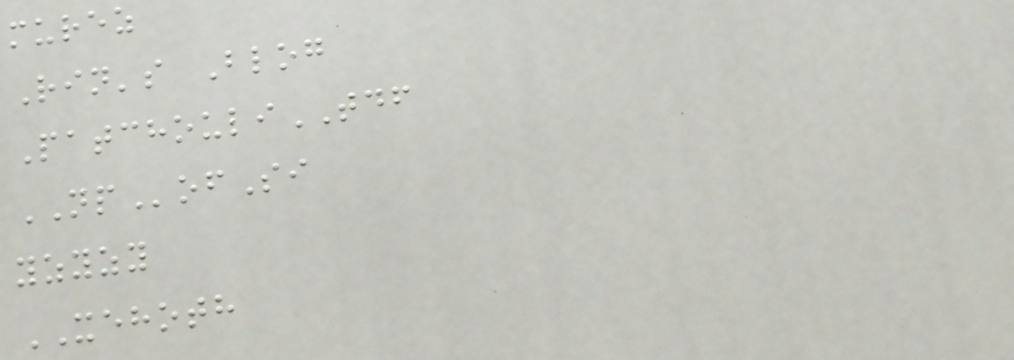murez
Rin's Blog
PatchouliTDF
NPofSi
yzyzy
XEHOTH
